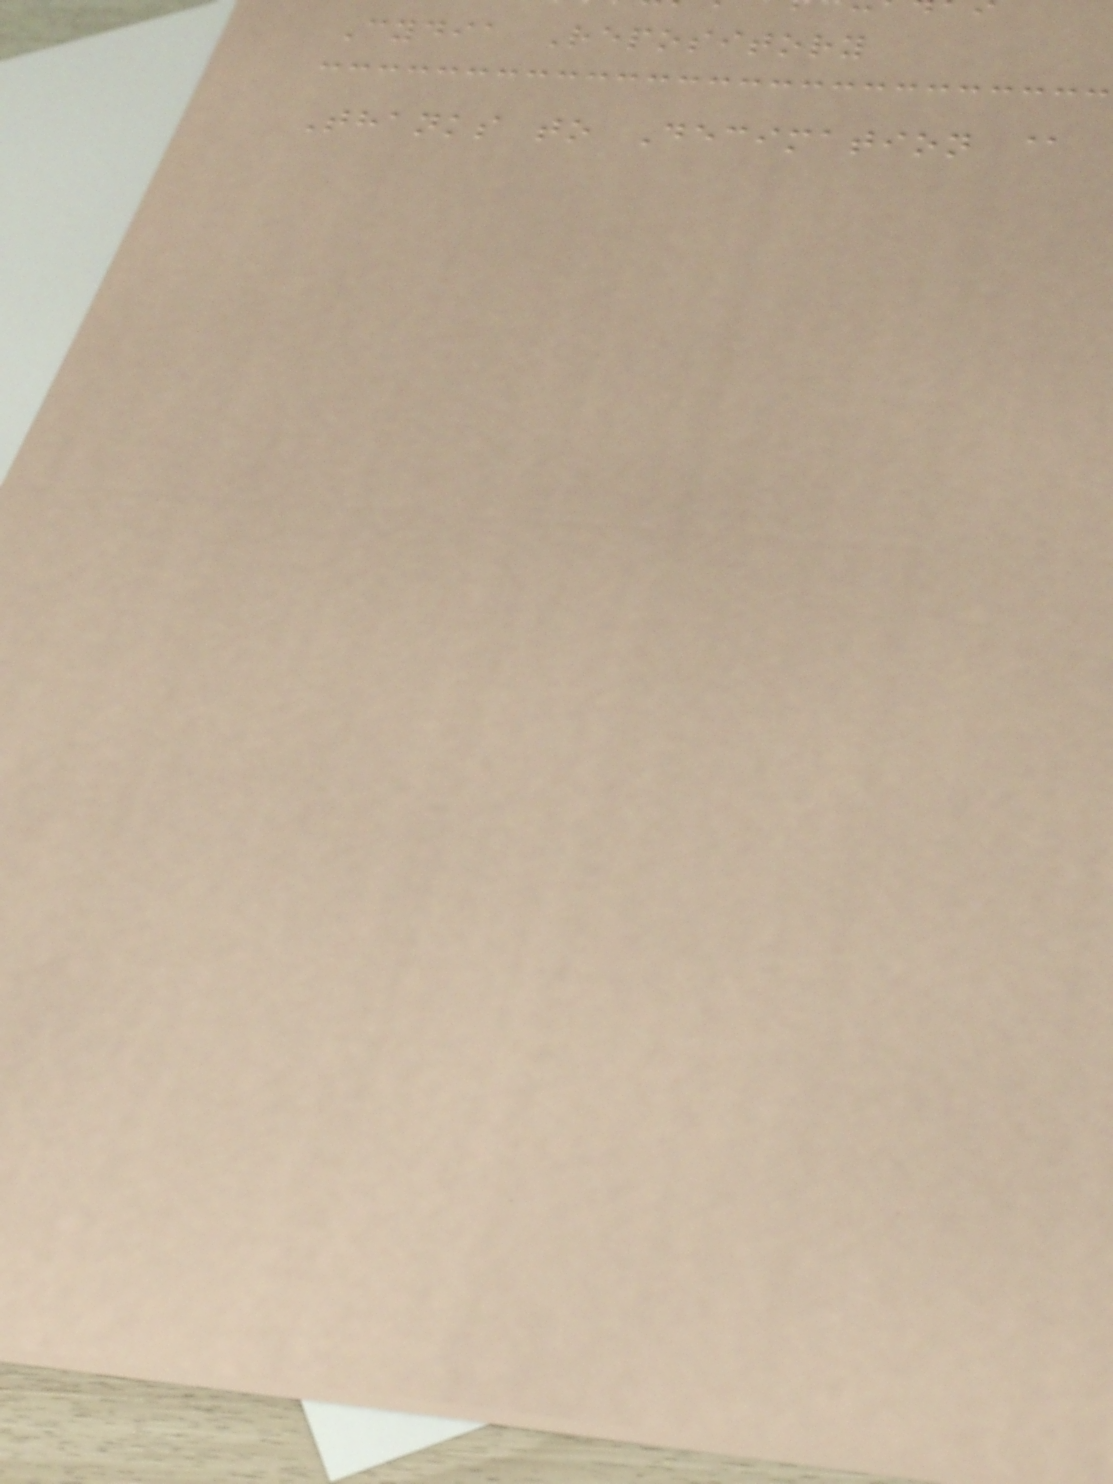Cydia Repository
Thanks to Decimation @
